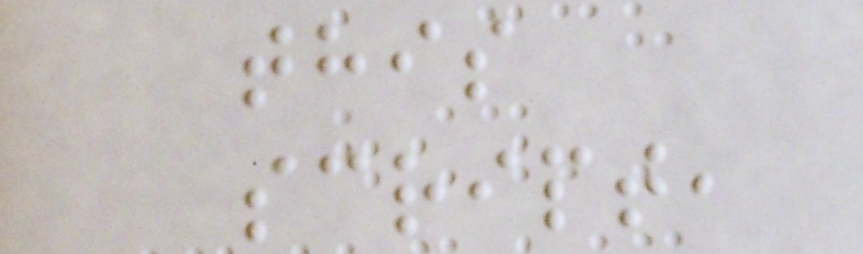this
script,
